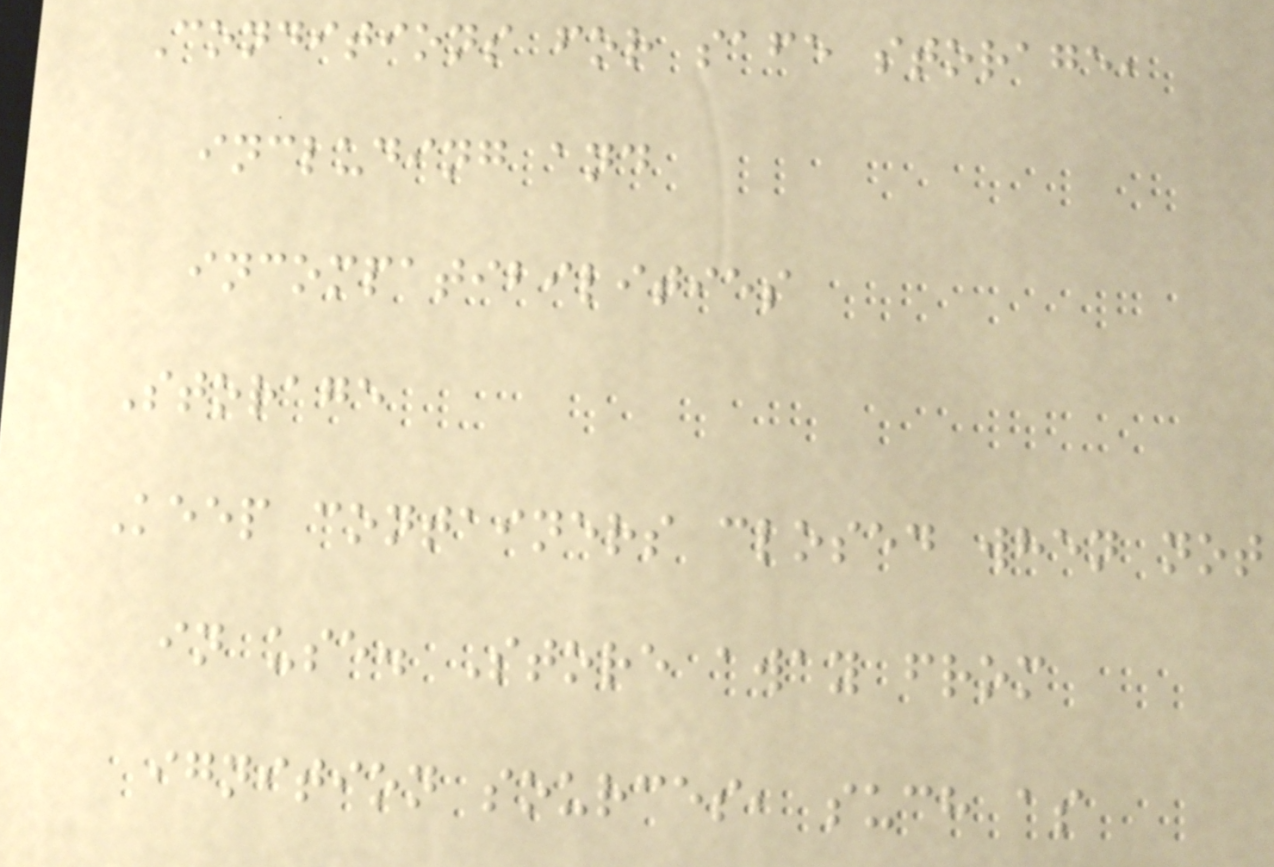Conditions for safe storage,
including and
incompatibilities
Storage
Keep containers closed when not
in use. Store away from
ignition sources, such as
